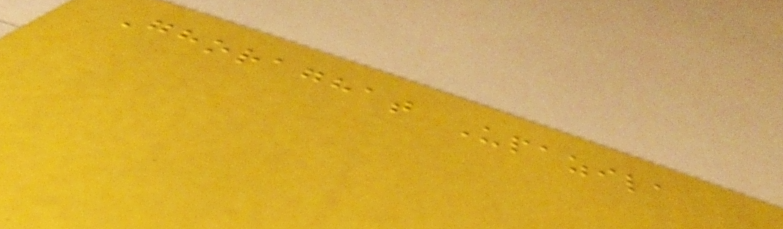Ghoraghat Upazila
